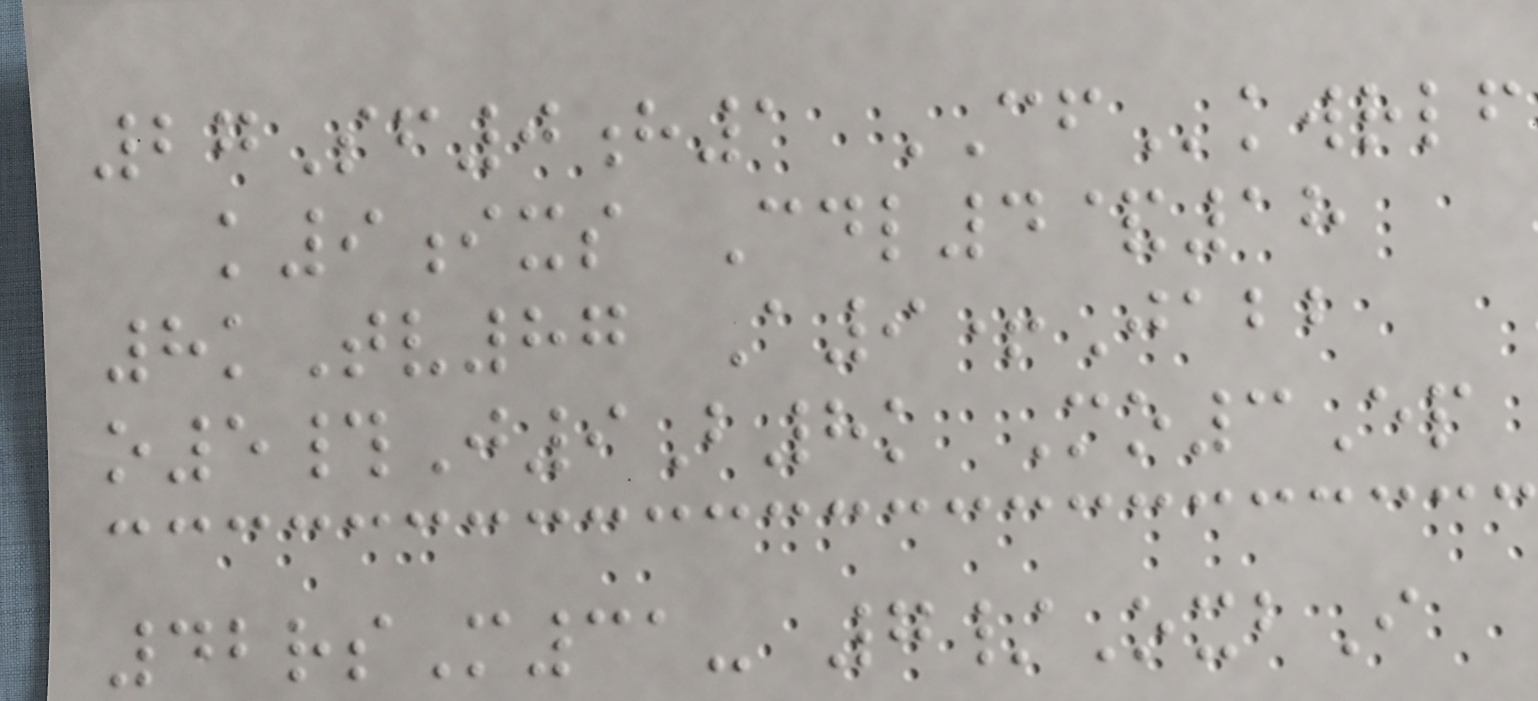27Sf0h1 CFkwrlf
k9ixs Cdl4&18
8kTv87 A9+Jabb
o5#J9B8k Mo3Ep
42rsM31- 7/OxbI
